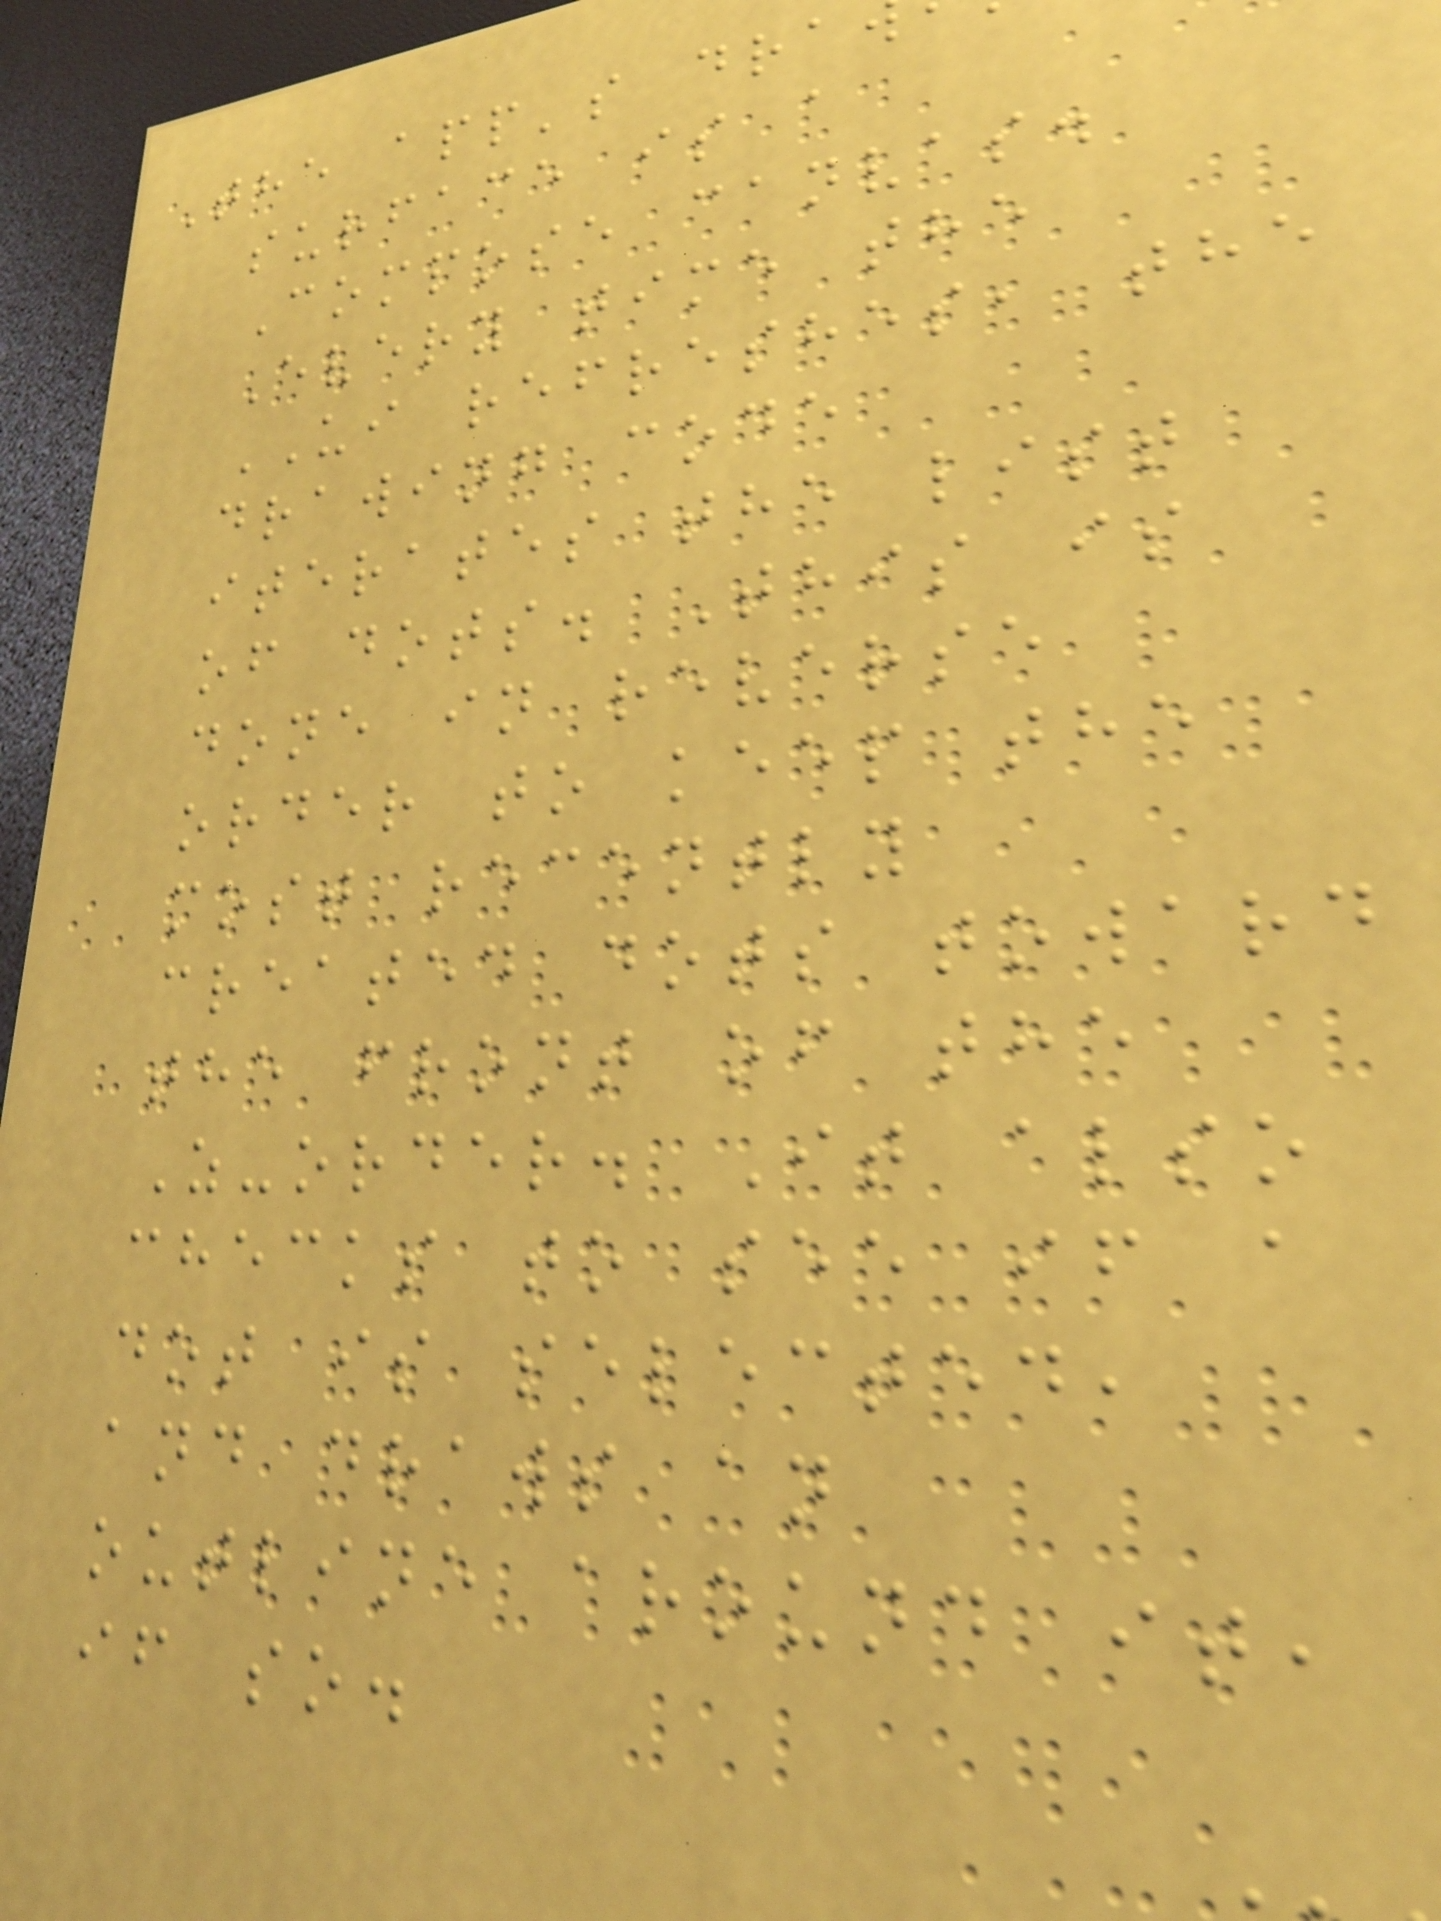The app's dra
surface is a
Compose canvas.
Every time the
UI refreshes, the
drawing code
iterates the list
of dots. This is
done in reverse
order to keep the
most recently
created dots toward
the front of the
Z-order. It also
checks to see if a
dot is selected,
and draws an
outline around it,
if so.
